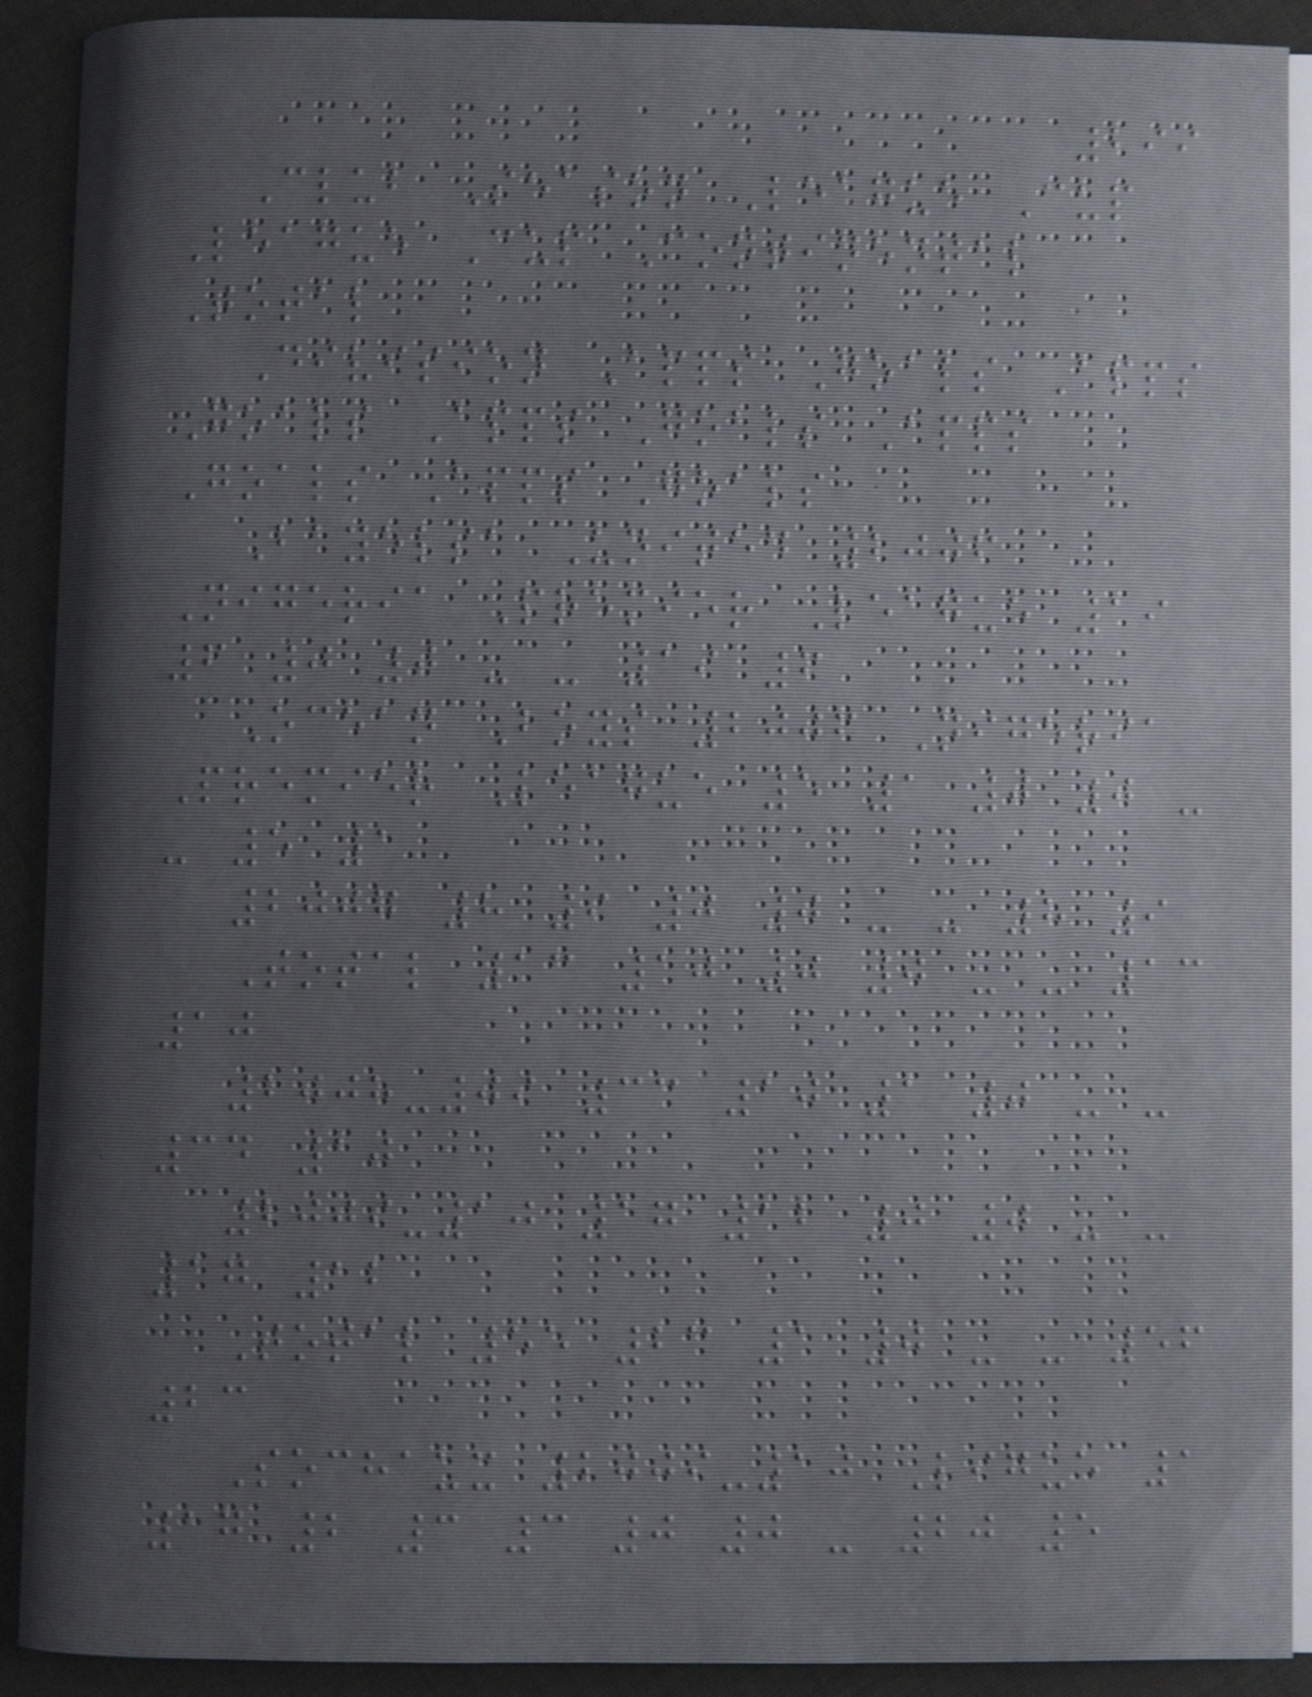299
Club Season League Cup
League Cup Continental
Total
Division Apps Goals Apps
Goals Apps Goals Apps
Goals Apps Goals
Bayelsa United 2006
Nigeria Premier League 19
6 0 0 - - 19 6
Ocean Boys 2006 Nigeria
Premier League 5 1 0 0 -
- 5 1
2007 8 9 0 0 - - 8 9
Total 13 10 0 0 - - 13
10
2008-09 33 10 1 0 - -
34 10
2009-10 17 12 0 0 - -
17 12
Total 55 23 1 0 - - 56
23
Sochaux 2009-10 Ligue 1
17 2 3 3 0 0 - 20 5
